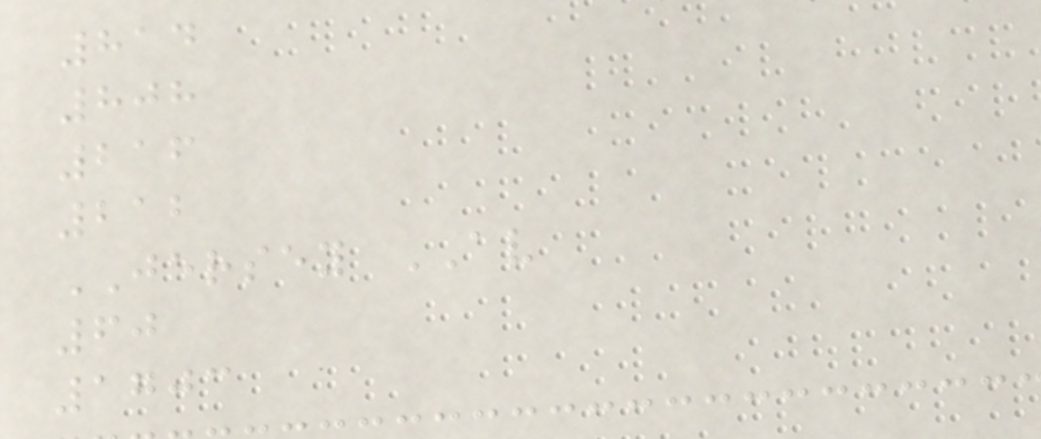814
808
216
212
JERSEY AV
60
1703
